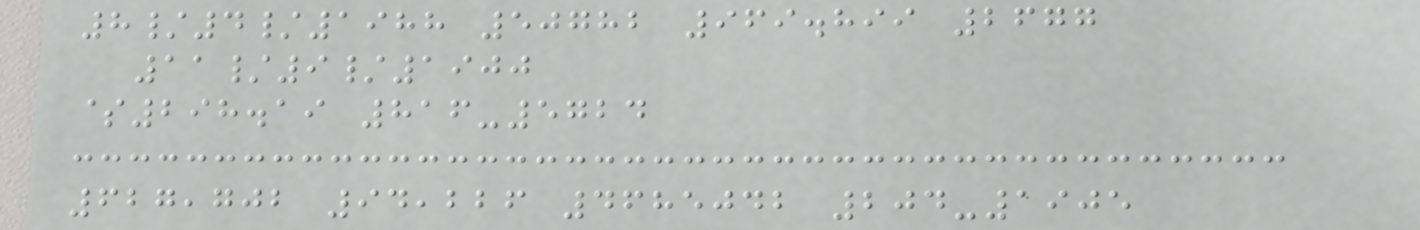8/4/1988 50782 969.899 2677
11/9/1900
$298.19 816-5724
627,702 94,226 4685042 204-1905
